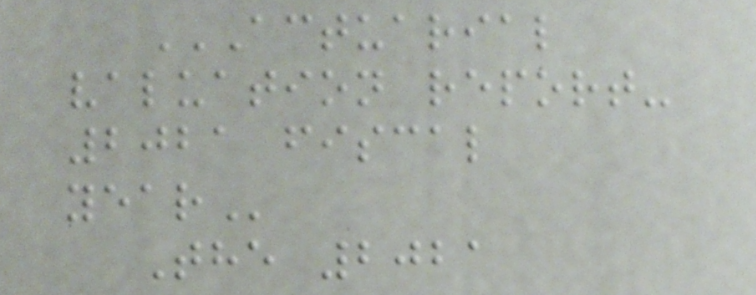ACTUARIAL
VALUATION REPORT-
2021 FISCAL
YEAR
The 2021
